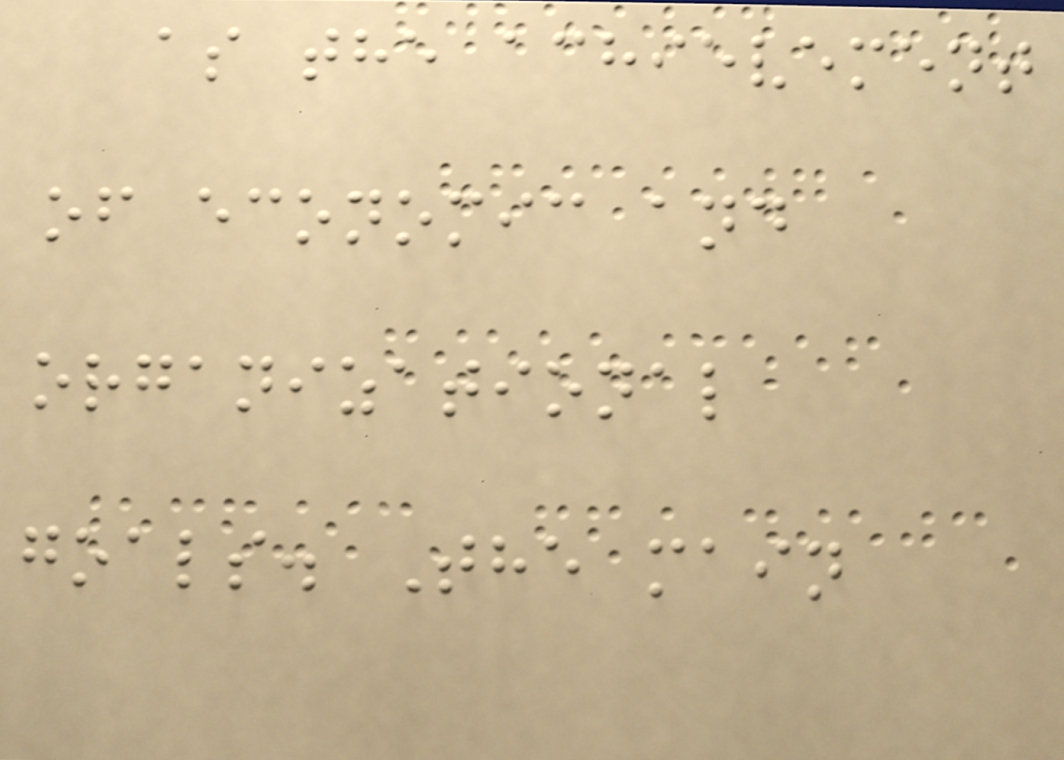as the achievement
of economic and
organizational
goals. The main
